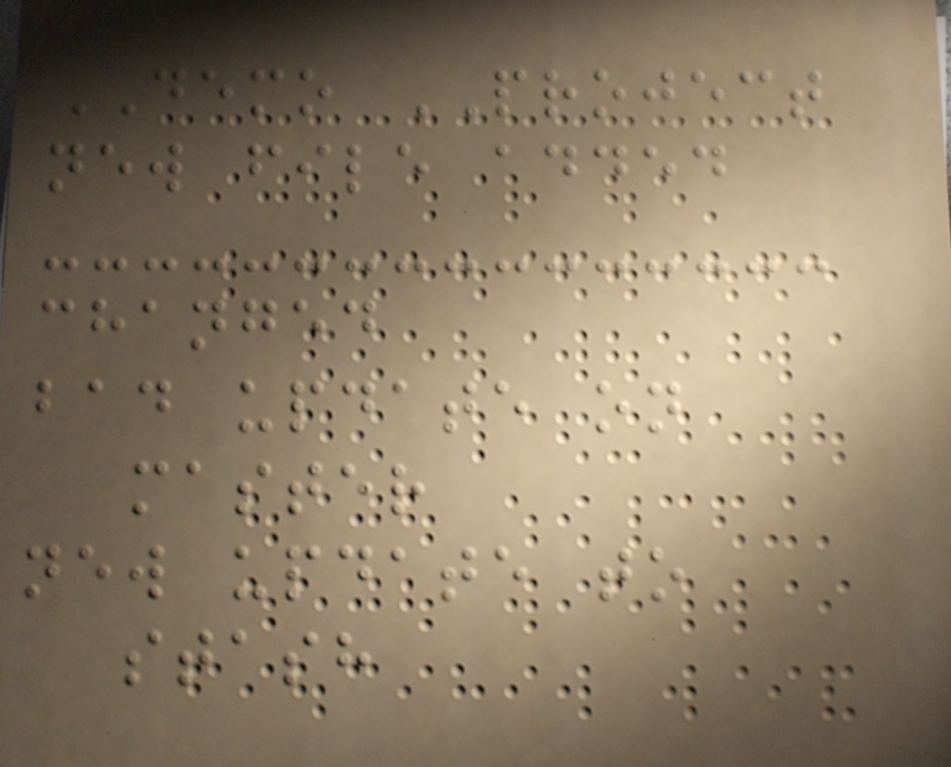DEMO PROJECT
new file added
changed
bad update on
master
new update to
stash
